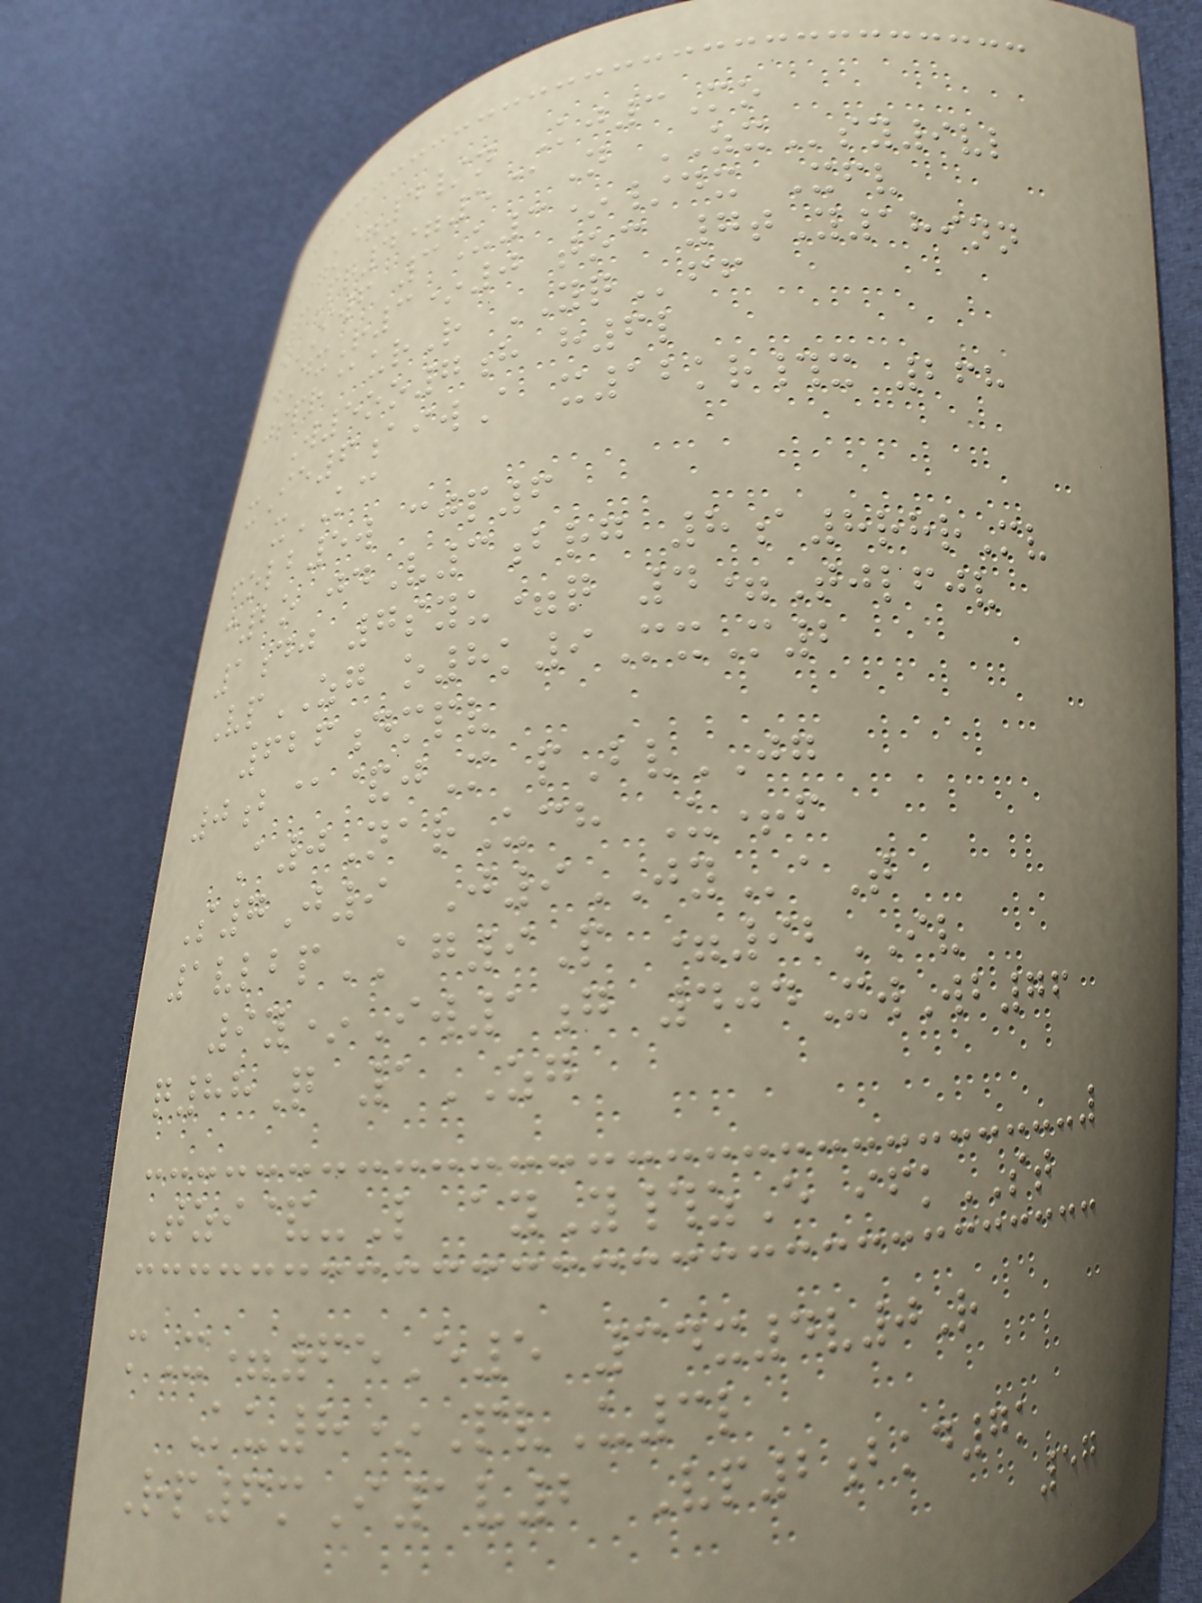e=k=4/n Kj3Mo
6Pq4=5@N ZXsy9vl
eIWF 3U3*/dx Xfv
dDxR3*0 toc 7tY189nn
jspr@urR YQff
W5oo7h h6l
xIe6aiwA x12kr#x 268
xKC
folb5w cjp6
c2o jdV3brg 8a8rhrMv
1dj 7syu=q 4=Tjlfjv
VpZG o8k9MxM2
626dmpv
0b@&jM pBvJG
A0NarUch U+f
S7J9 J9JYaT
1vlbpAG9P =92IV
9y*Iw1g 404XwWb76
q88Q 1ZG
Tzi&-L ayY#zE ifkST
mX=65E5 34x4v0R
Ku8*PvU3l
Rp6mI1v2 Vp2bkd7k
57
